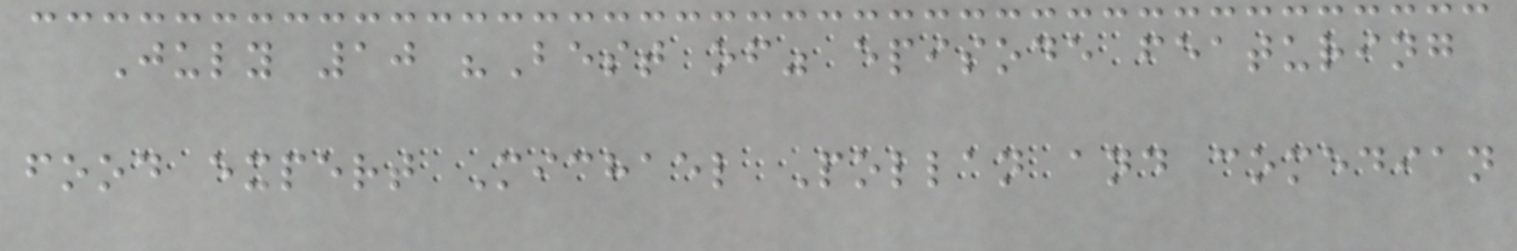July 10 "Best of" episode featuring
food expert Michael Pollan and comedian
